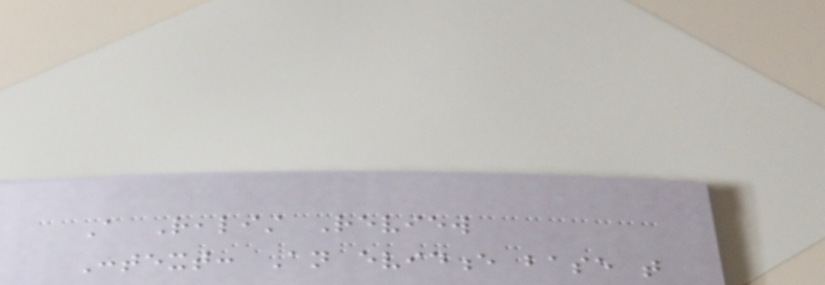A Realist Review
Context: An evidence base that
